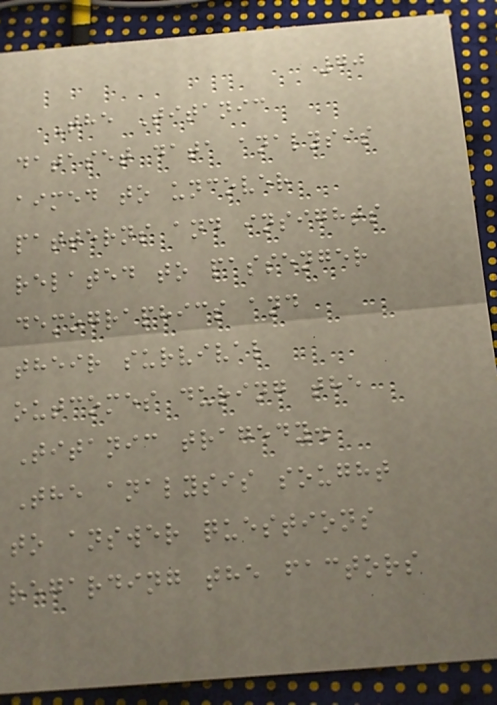70
The Titanic
dataset data analysis
aimed to uncover
patterns and insights
related to passenger
demographics and
their survival
outcomes during the
Titanic tragedy.
The analysis sought
to answer questions
regarding the factors
